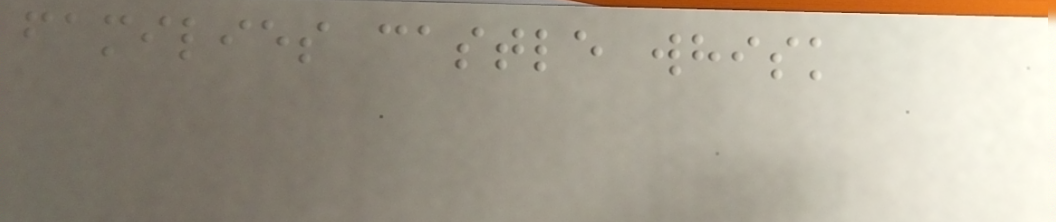families castle whisk
